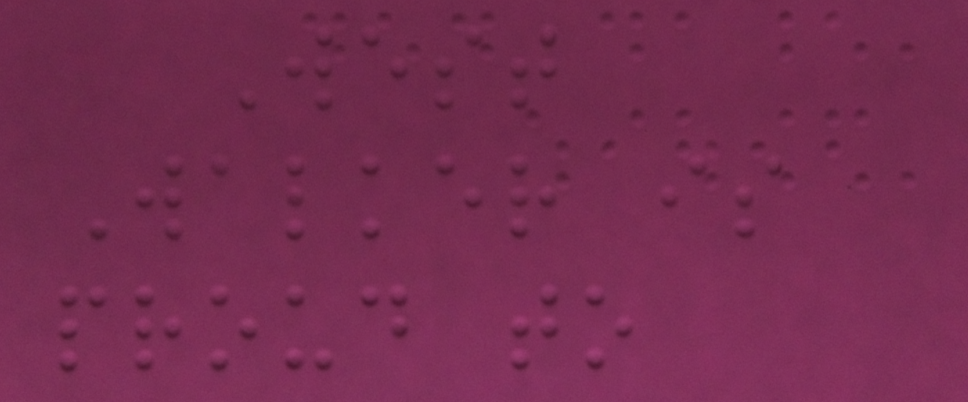West
Walker is
proud to
